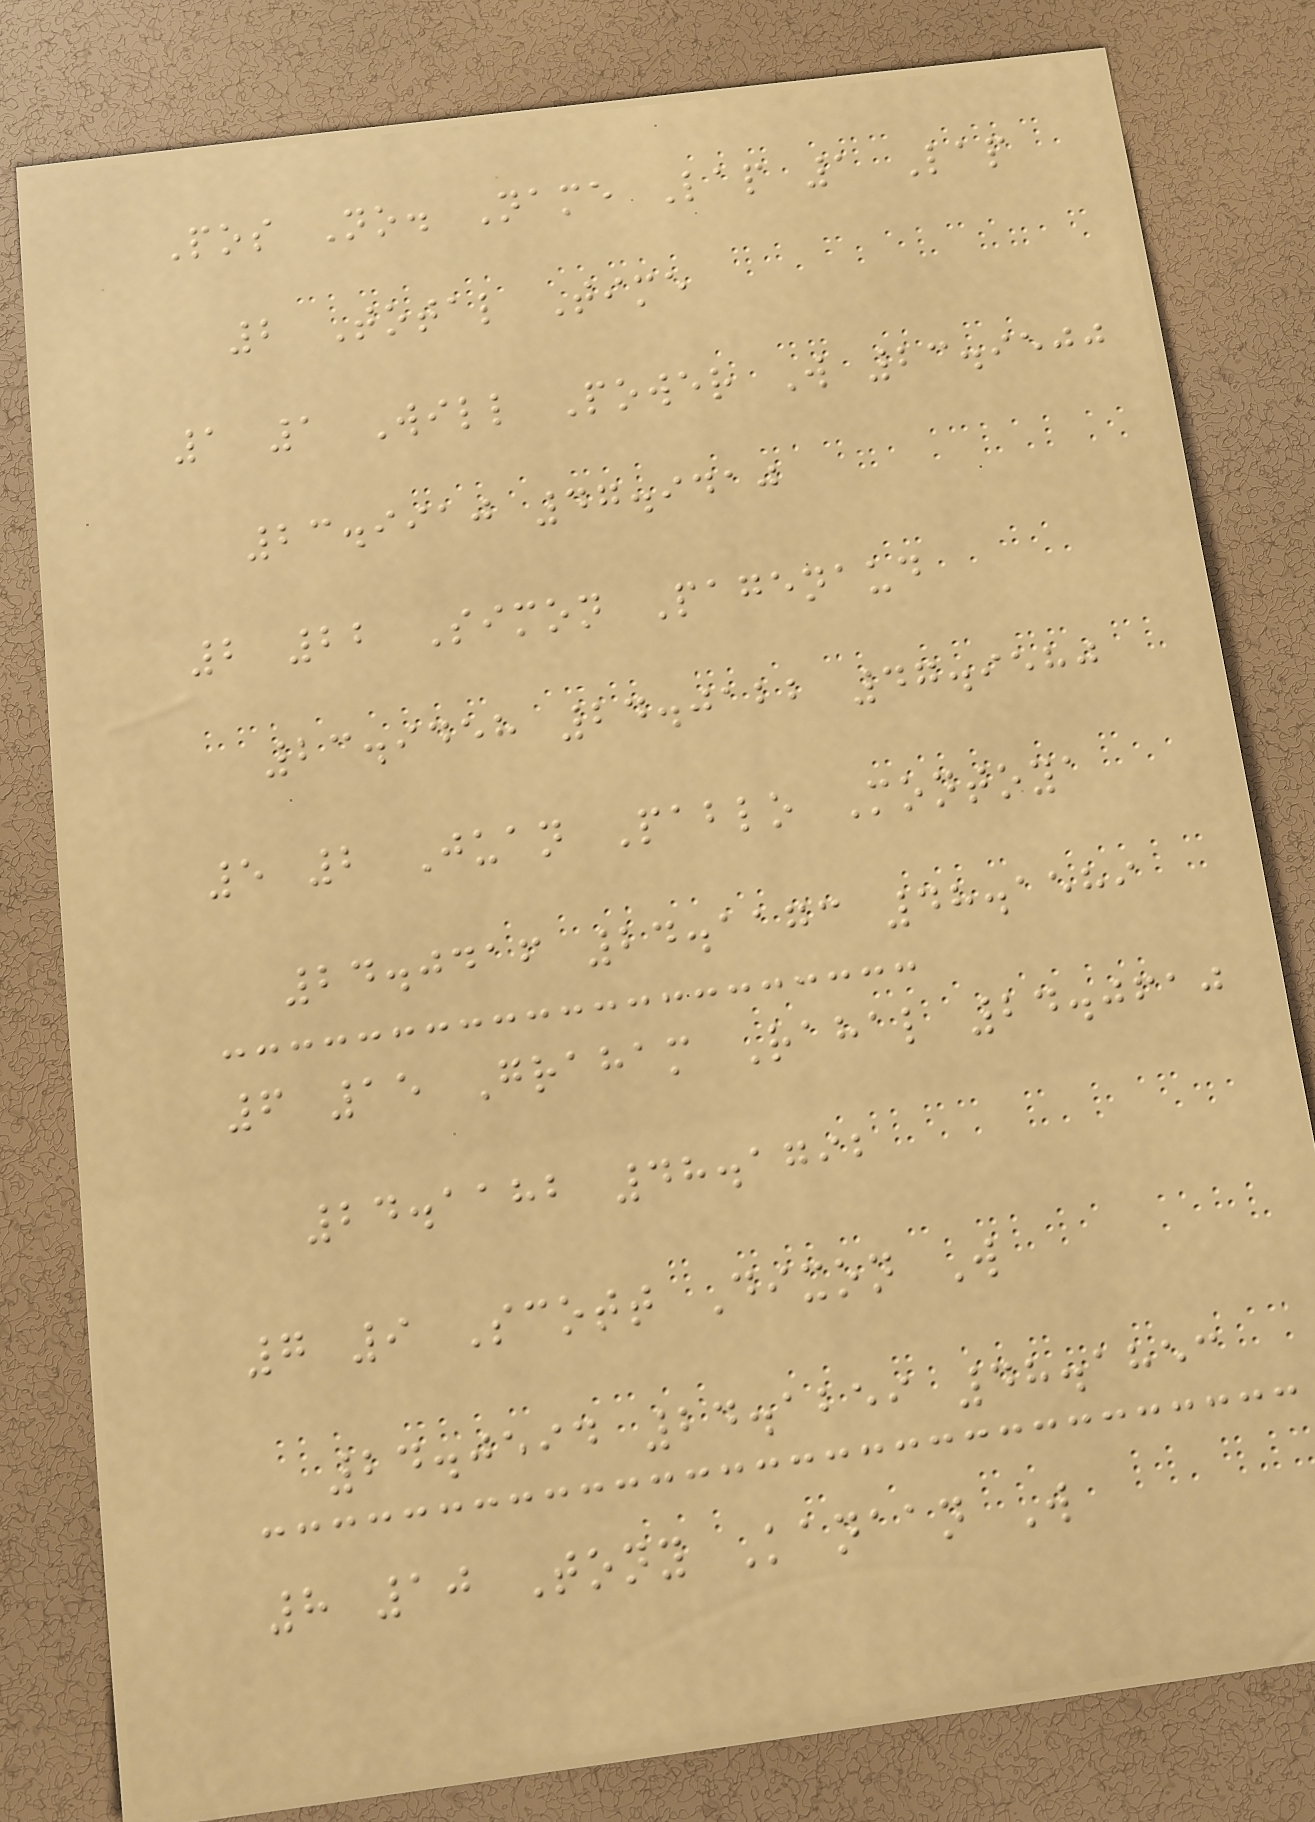Pos No. Name Lap 1 Lap
2 Total Time
1 1 Will Power W 23.9500
23.9910 47.9410
2 22 Simon Pagenaud
23.9458 24.0122 47.9580
5 2 Juan Pablo Montoya
24.0416 24.1173 48.1589
6 15 Graham Rahal 24.0610
24.1182 48.1792
7 9 Scott Dixon W
24.0594 24.1259 48.1853
8 10 Tony Kanaan W
